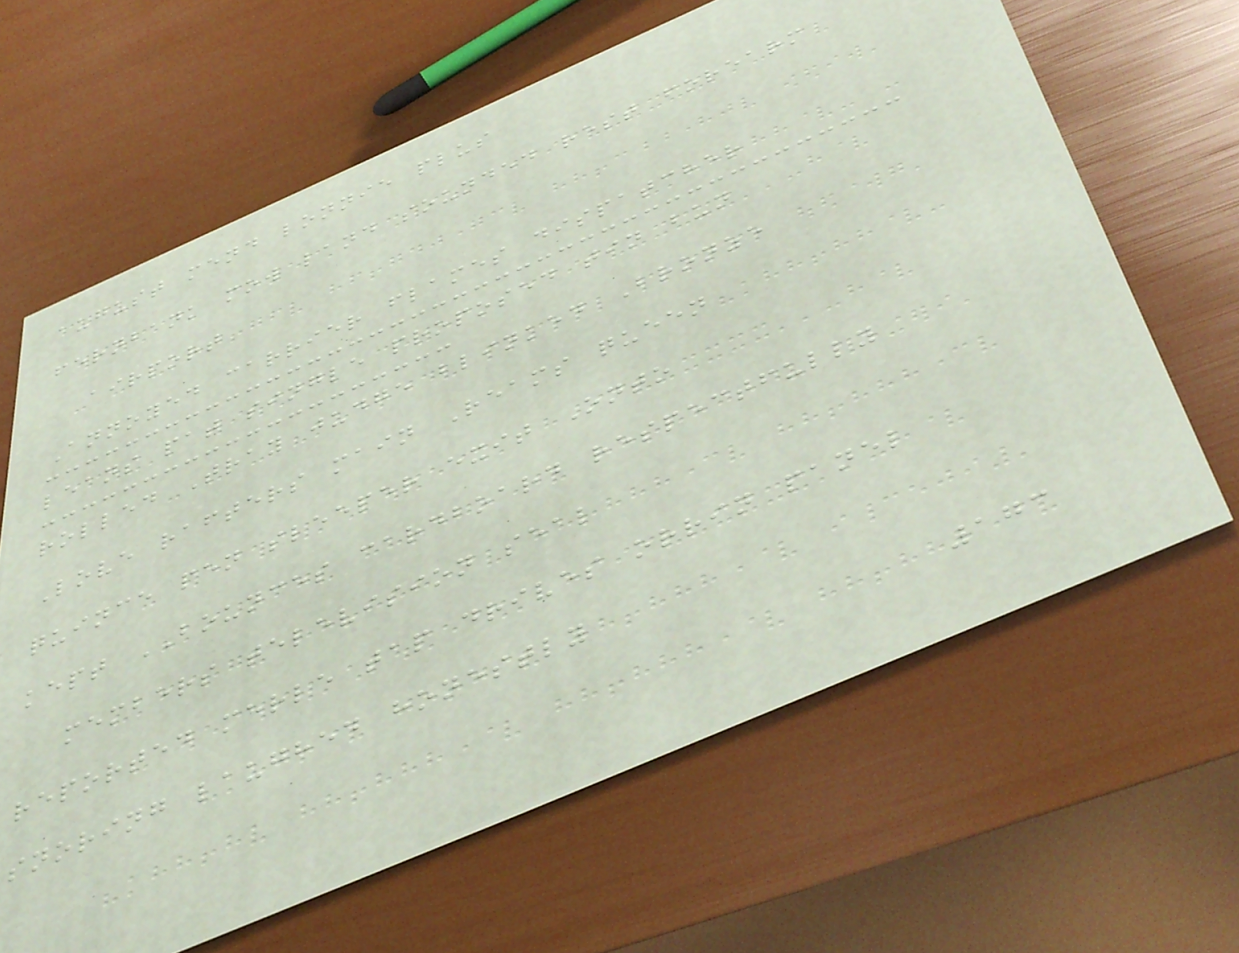august mend lonnie plus
fernbank mow land sounded rest forearm
airport
Annoyed carrier flames dispatcher
leans pat single proposed tin bun
rolled Tray judge blinked Bronze
Love rafters main Reams queen
quince pen sleeper exit Onto
kept BOUNCES cardboard respectfully
members television seal
reported merle tap drives orrin panel
snoring laughed honestly
173
